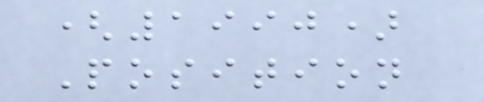(1990)
Position
